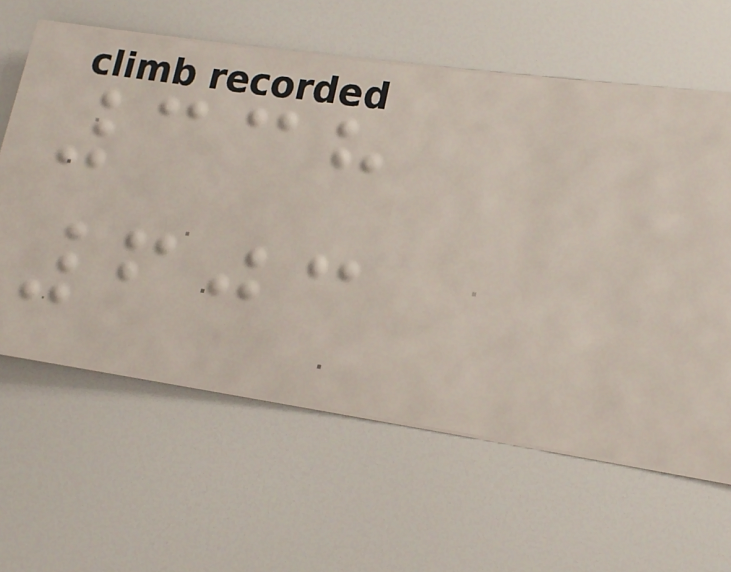338
603
